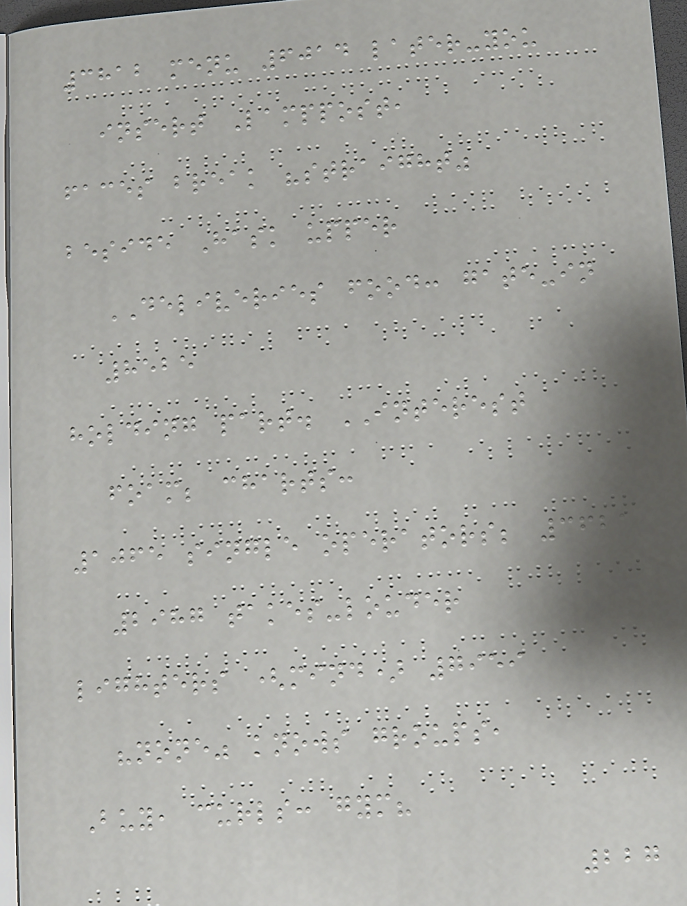3812 menu 6014 later-you
insert Lamppost,
faces break "straight"
beside Hask upper
DELIVERIES food: gate-in
8525
holding part. INTEREST
foam; charts:
1065 single operators; 3621
2987 takes-louder
lighters (mind) 7959
"none" knows groups,
Buy, curls: gym?
227
